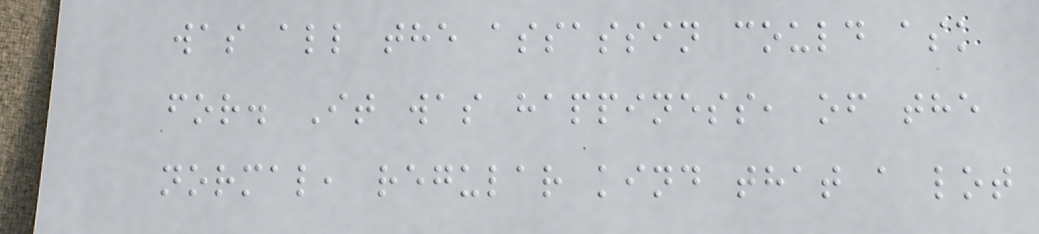was all the assassin could ask
for. It was happiness, of the
normal, regular kind that a lot
